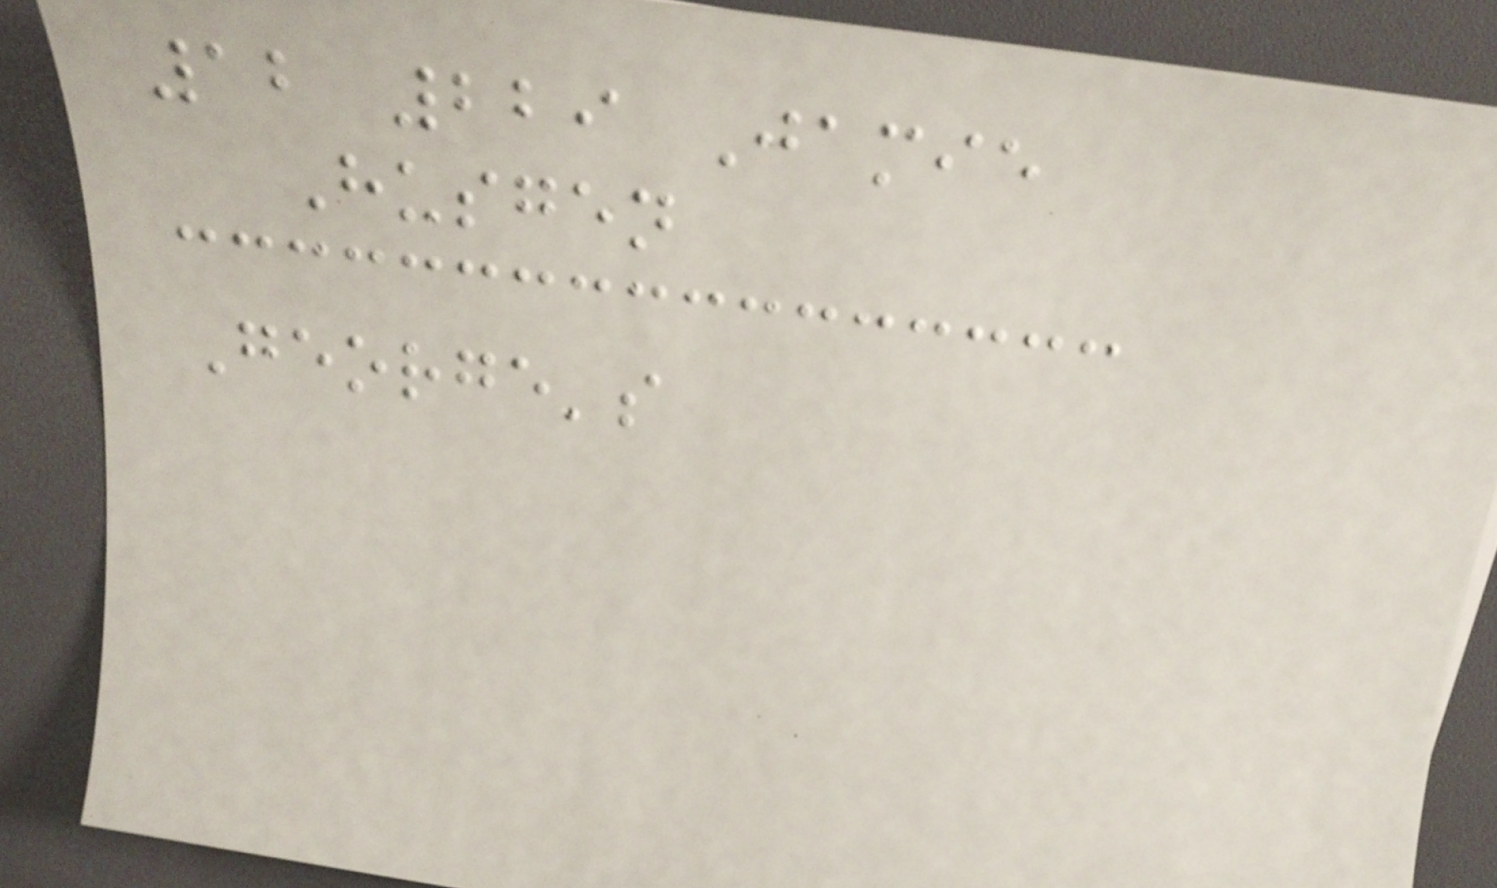12 229 Jamie
Husgen
George's
